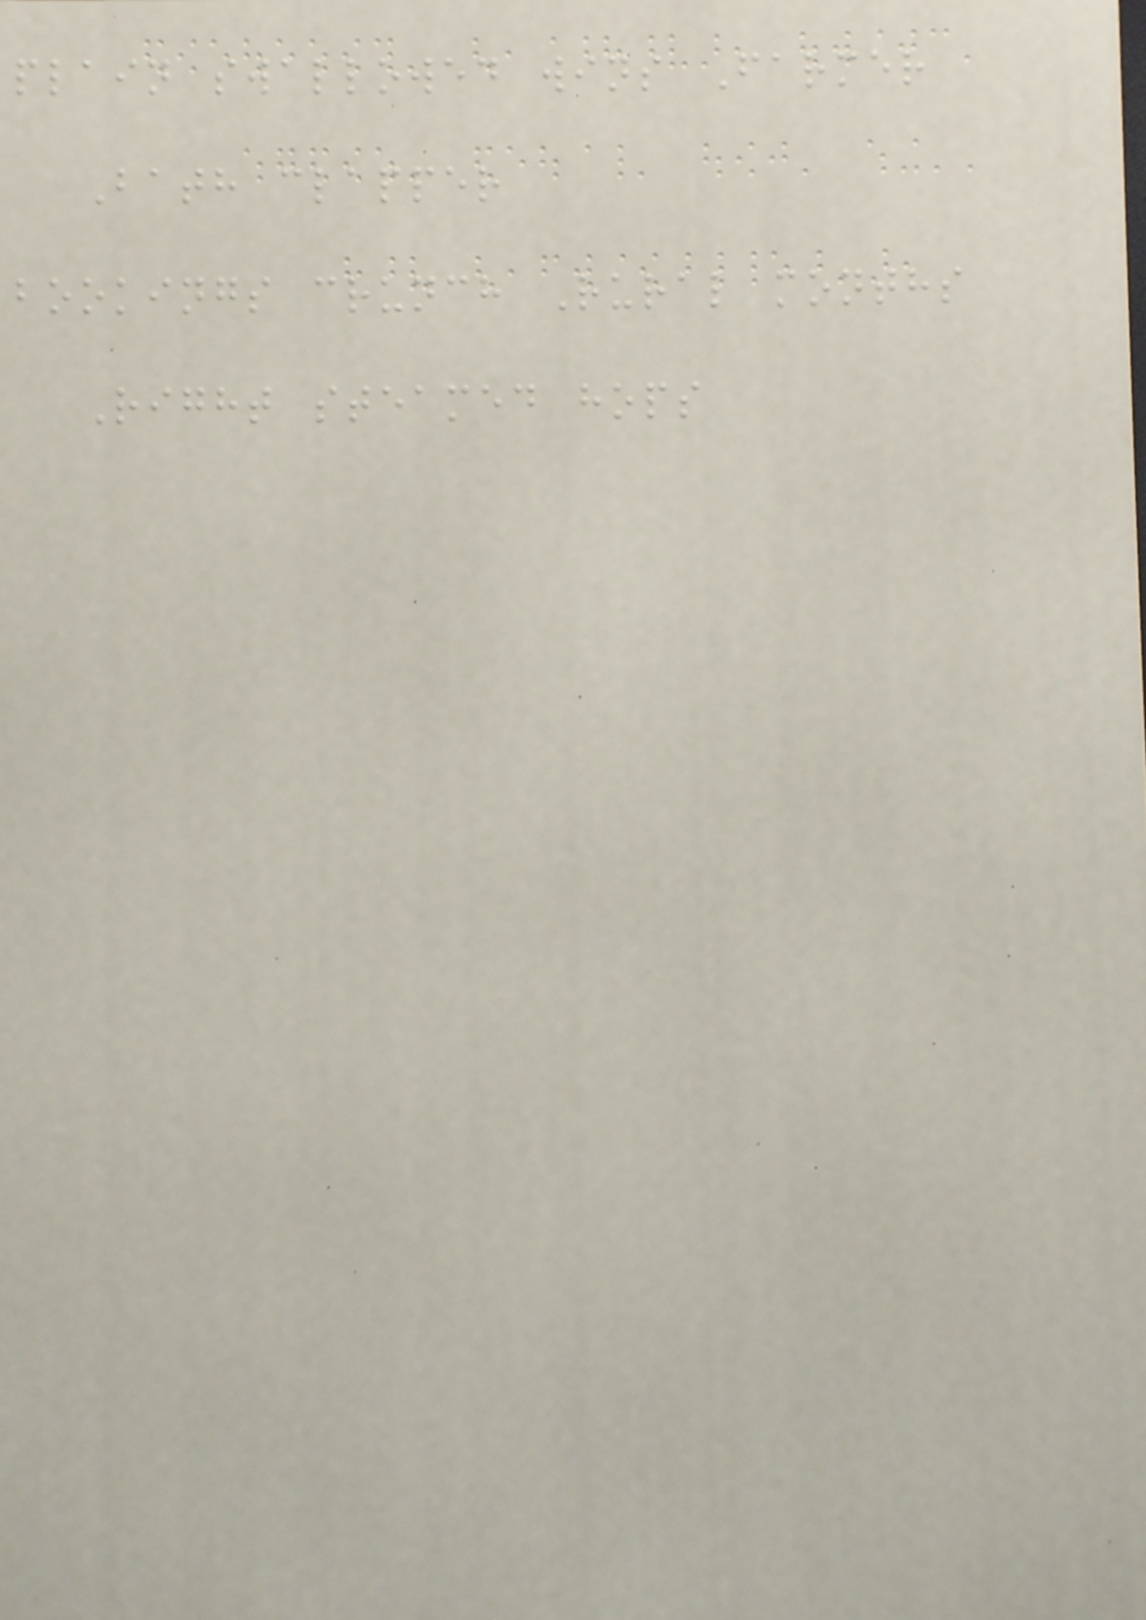plain swallowed wins Farmer
Bath clapper
bookings crunch Rural months
Right steamed hops
